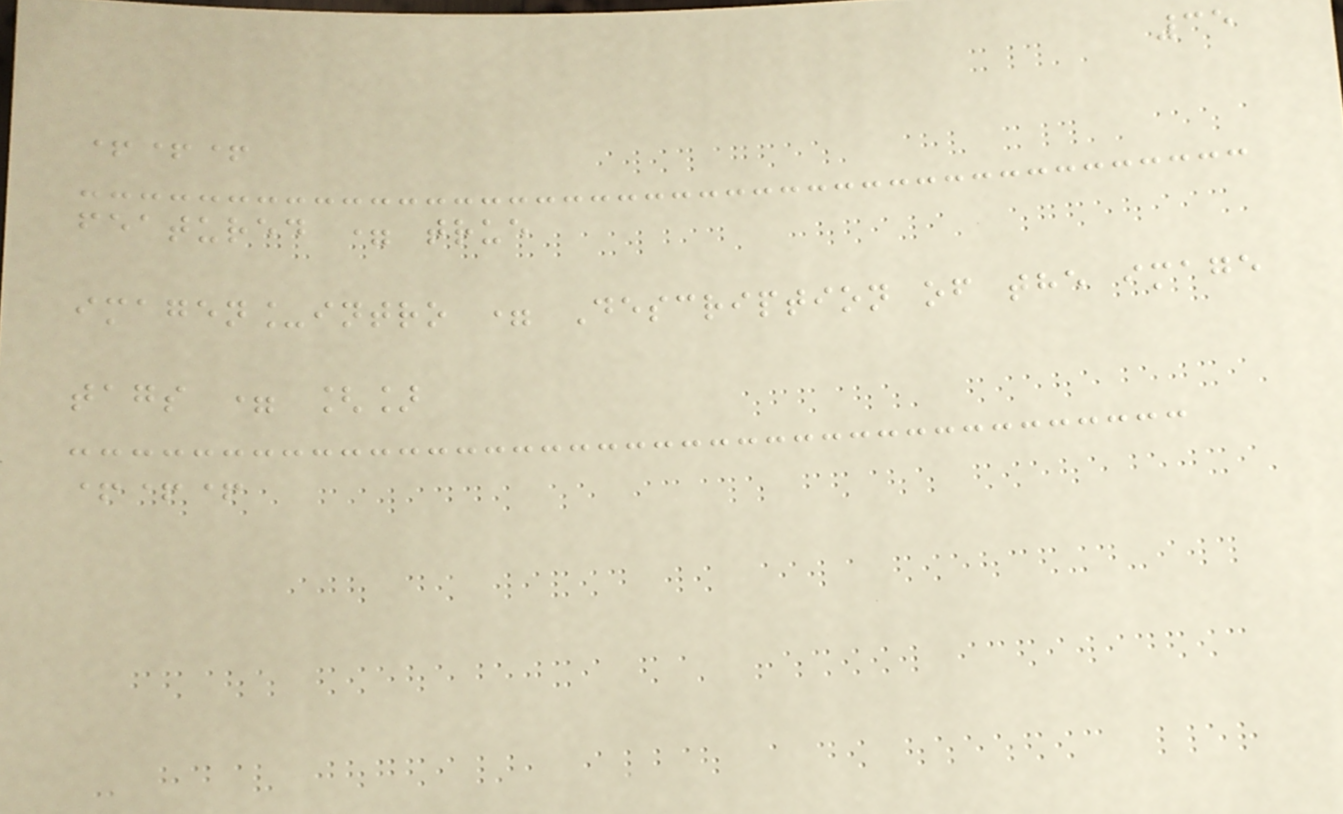35
+++
featured = true
imagen_intro = Description of the image
tags = []
+++
